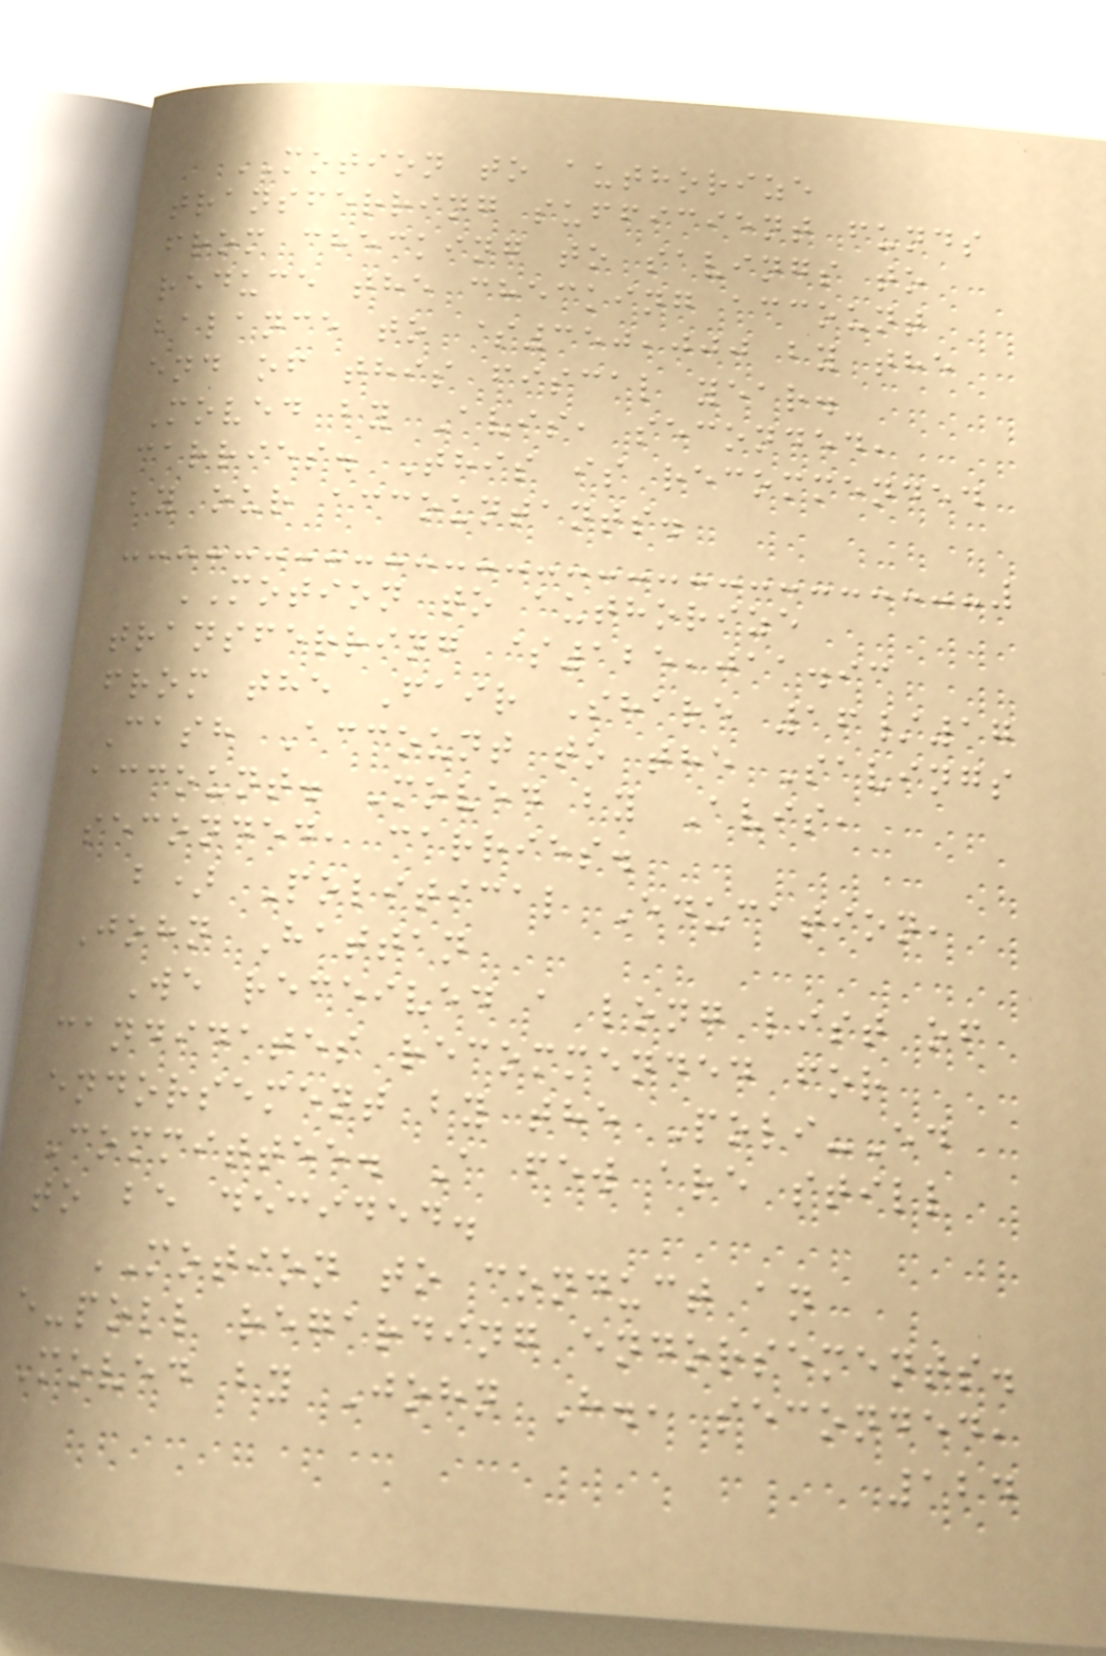MOTION to authorize
transferring sufficient funds
from checking to savings to
reduce the checking account
balance to $350,000 by the
end of this fiscal year.
Moved by Avis, seconded,
carries. This is recommended
by our accountants.
MOTION to authorize
transferring $125,011.93
from the Fair Share 16/17
Cash Account to the Savings
account. Moved by Avis,
seconded, carries.
b) Political Education,
John Hattan
We received a long list of
candidates recommended for
endorsement by the Poli-Ed
Committee. A few are still
to be decided.
MOTION to conduct an
e-poll regarding endorsements.
Moved by John H., seconded,
124
